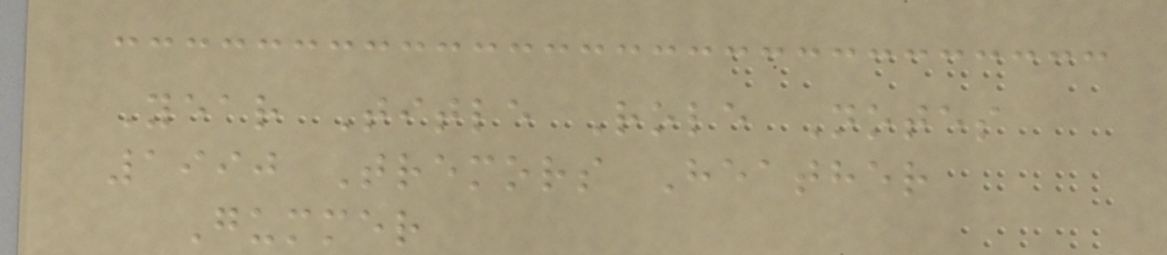Year Title Role Notes
1990 Tremors Heather
Gummer
